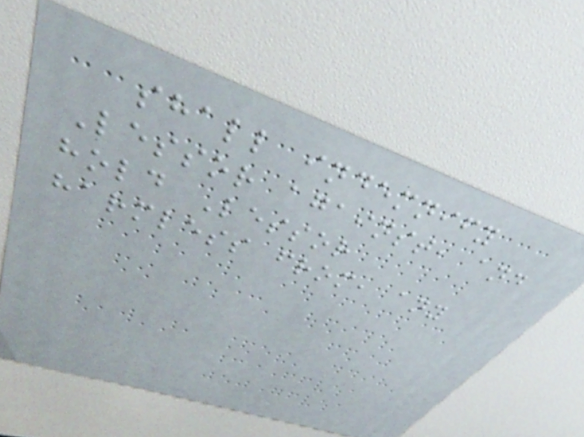shall indemnify
Lessor against, and
hold Lessor
harmless from, any
